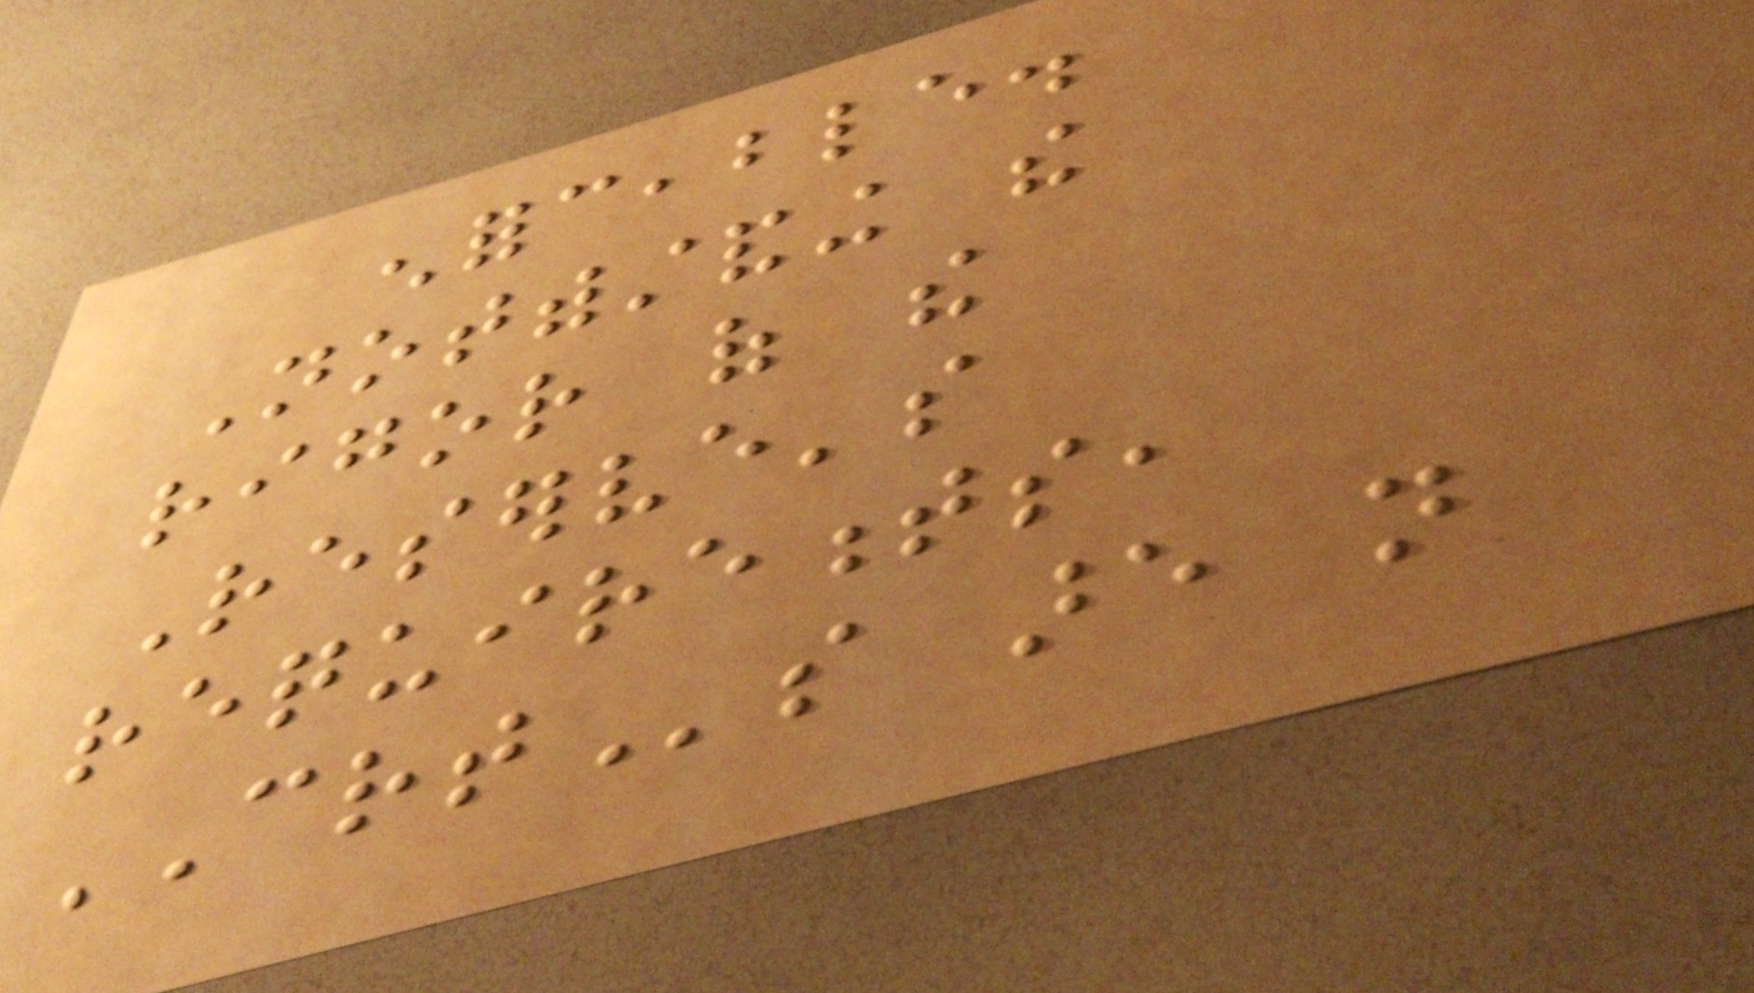enforceable.
Notwithstanding the
rigor of the
Reserve's
requirements,
CRTs are not
